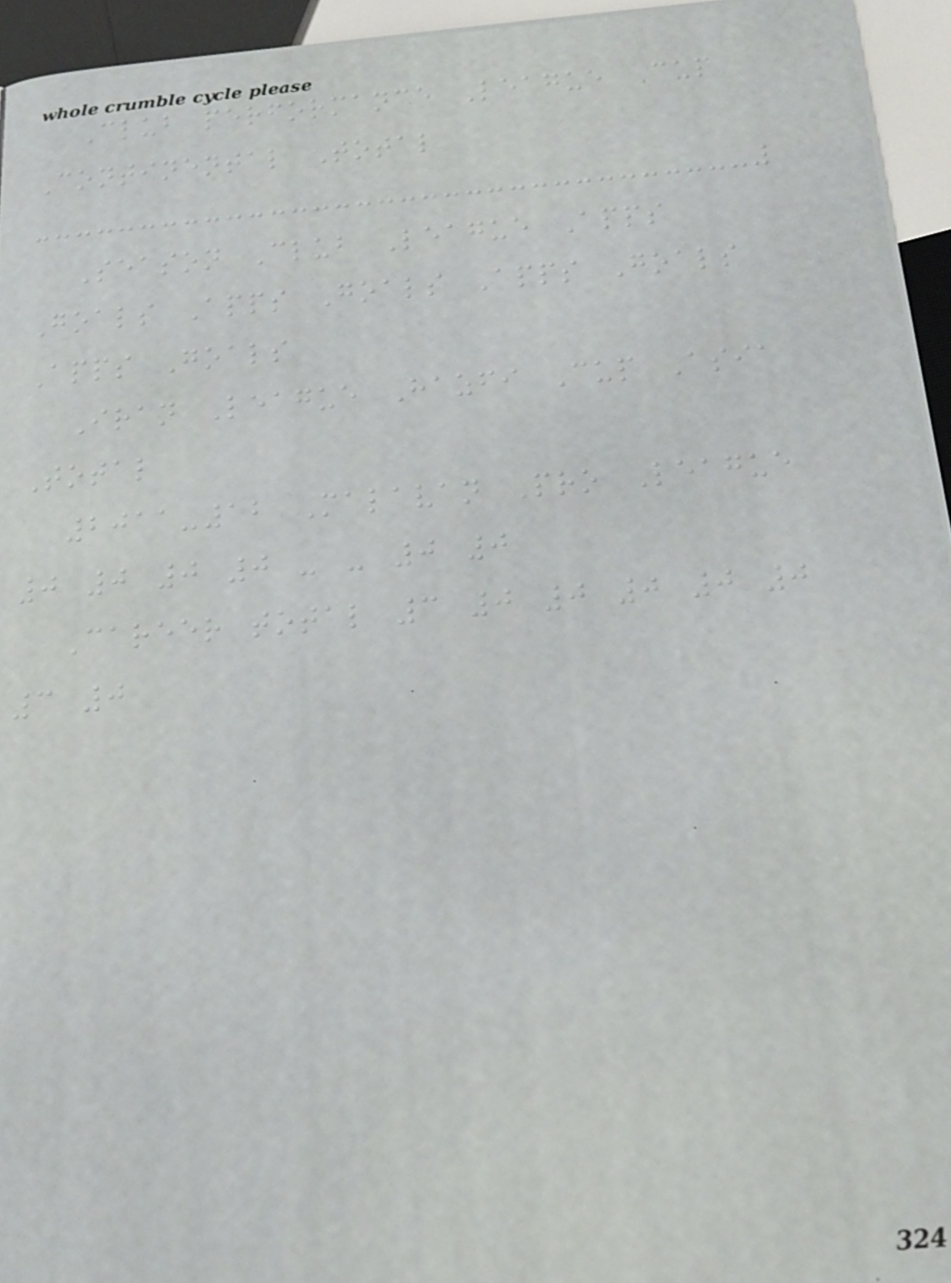Club performance League Cup
Continental Total
Season Club League Apps
Goals Apps Goals Apps Goals
Apps Goals
Iran League Hazfi Cup Asia
Total
2011-12 Malavan Pro League
0 0 0 0 - - 0 0
Career total 3 0 0 0 0 0
3 0
